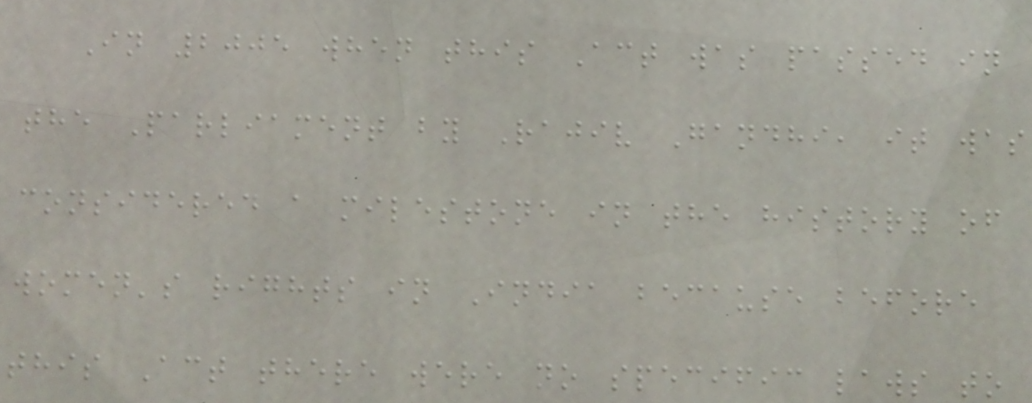In 2005 when this Act was passed in
the Parliament by Rajiv Gandhi, it was
considered a milestone in the history of
women's rights in India because before
this Act there were no specific laws to
